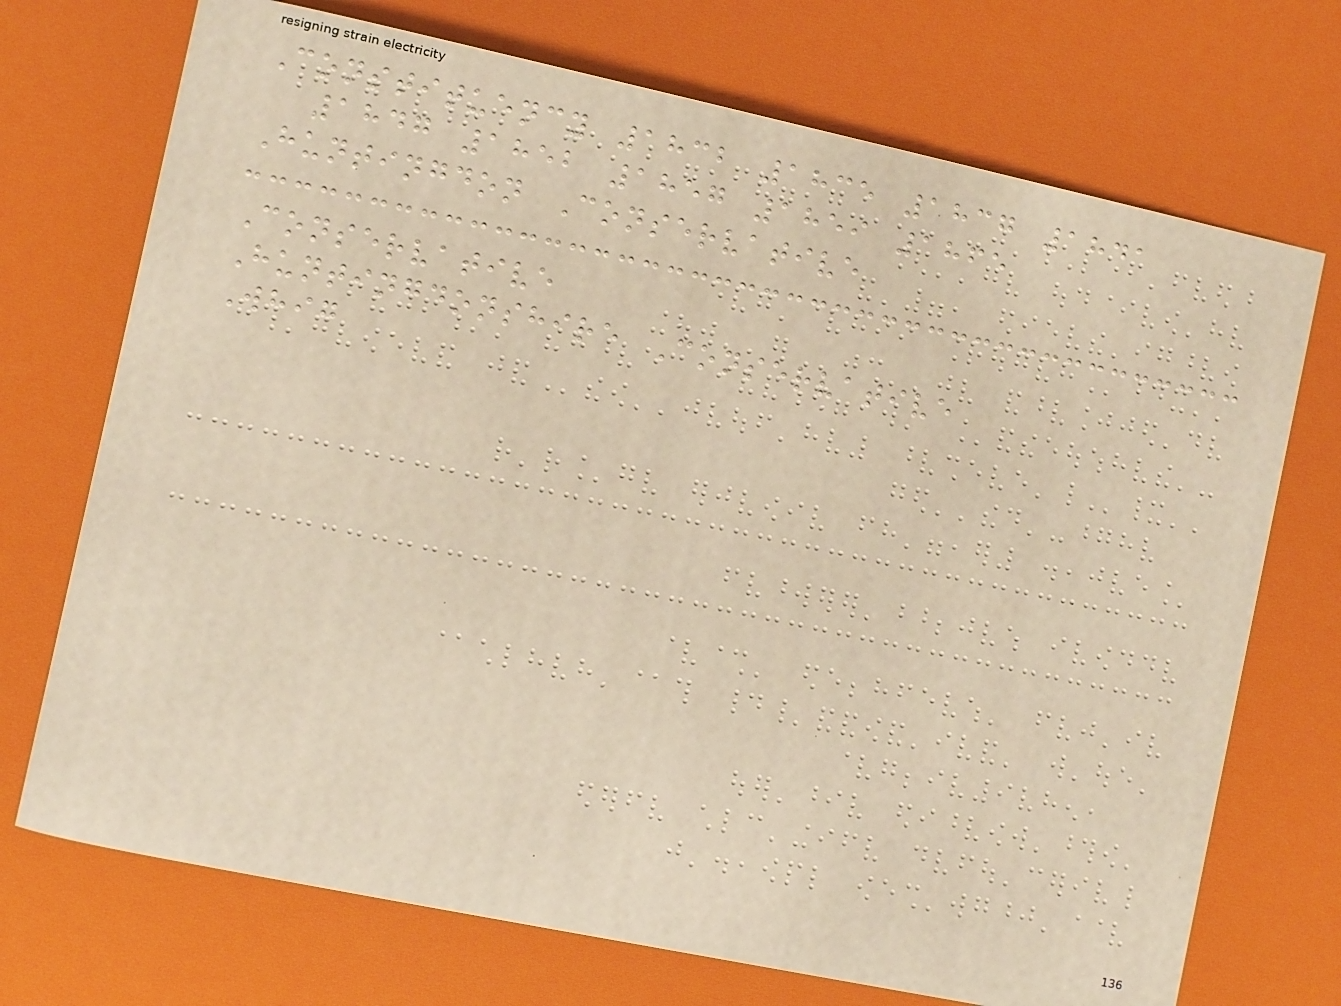Constituency 1832 1835 1837 1841
1847 1852 1857 1859 1865
Huntingdon Conservative
Conservative
Huntingdonshire Conservative
Whig
